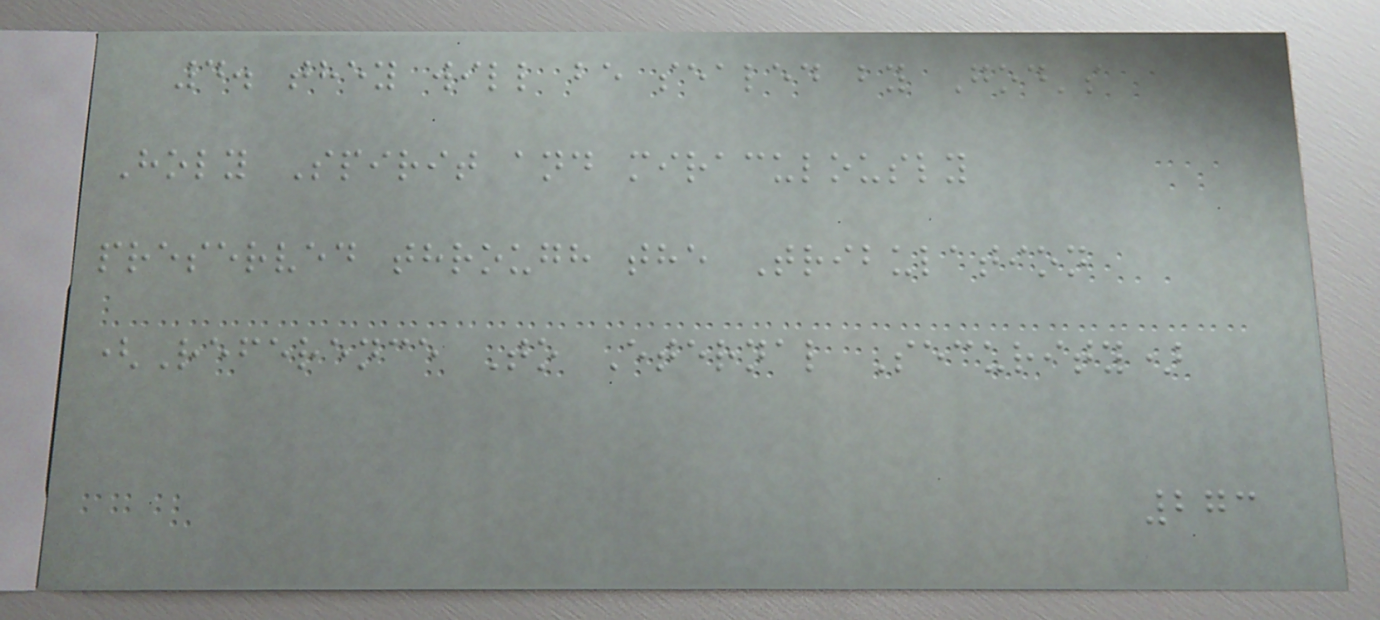4. they will be sealed by God's
Holy Spirit and miraculously
preserved through the Tribulation
(Reference To Eternal Security)
273
